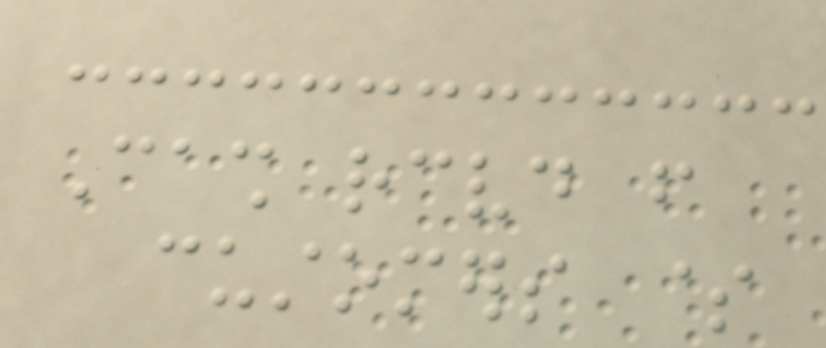Cash received from
customers $
